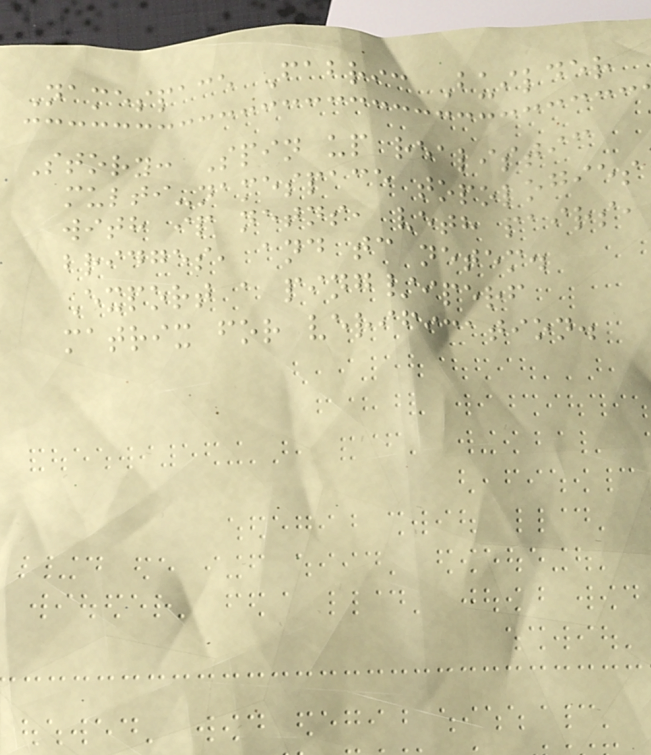Namespace Fabric Builder
Story: Spin up realistic
multi-namespace topologies
with ip netns, veth pairs,
bridges, and tc netem.
Export a ping/iperf
matrix for verification.
